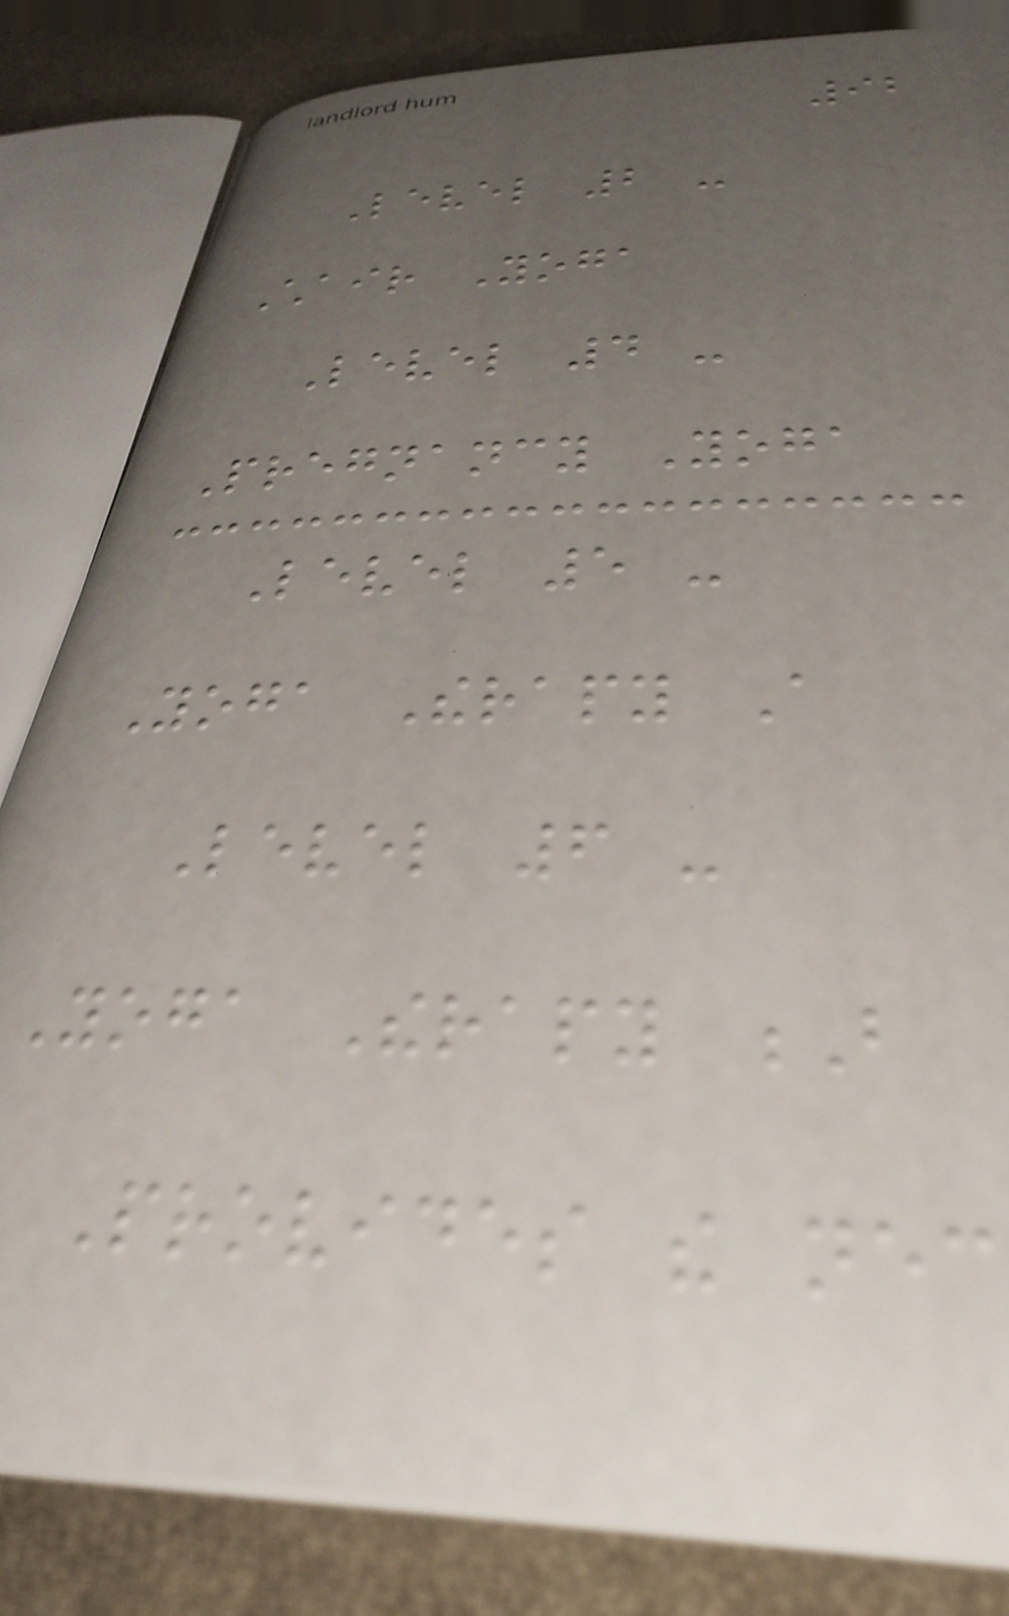92
Level 2 -
Chair Yoga
Level 4 -
Pregnancy Yoga
Level 5 -
Yoga Therapy A
Level 6 -
Yoga Therapy B
Provides the necessary
